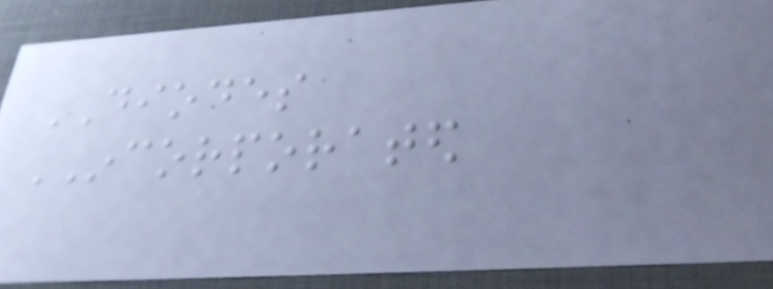DIODES
INCORPORATED
